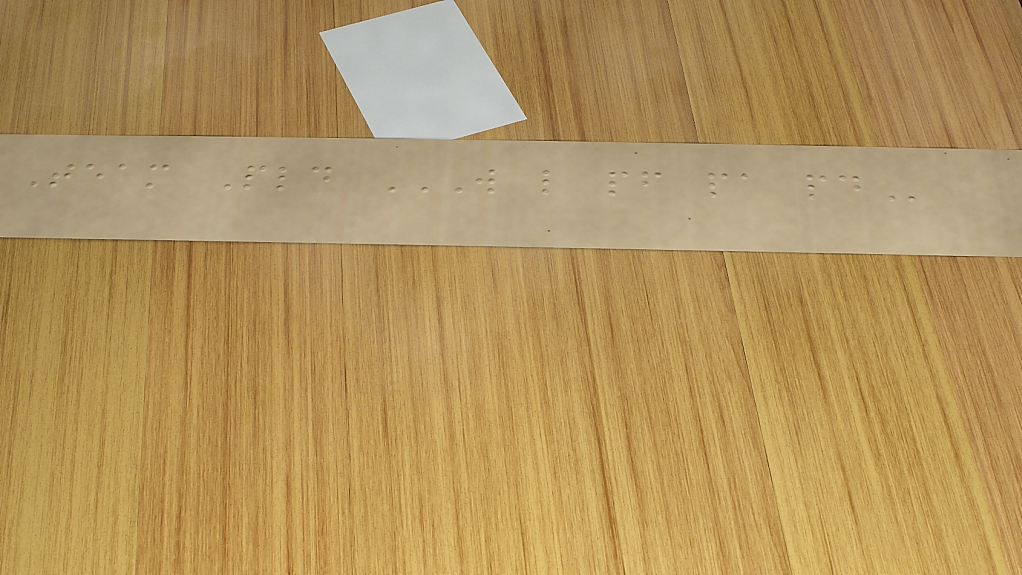Team Pld W L PF PA PD
